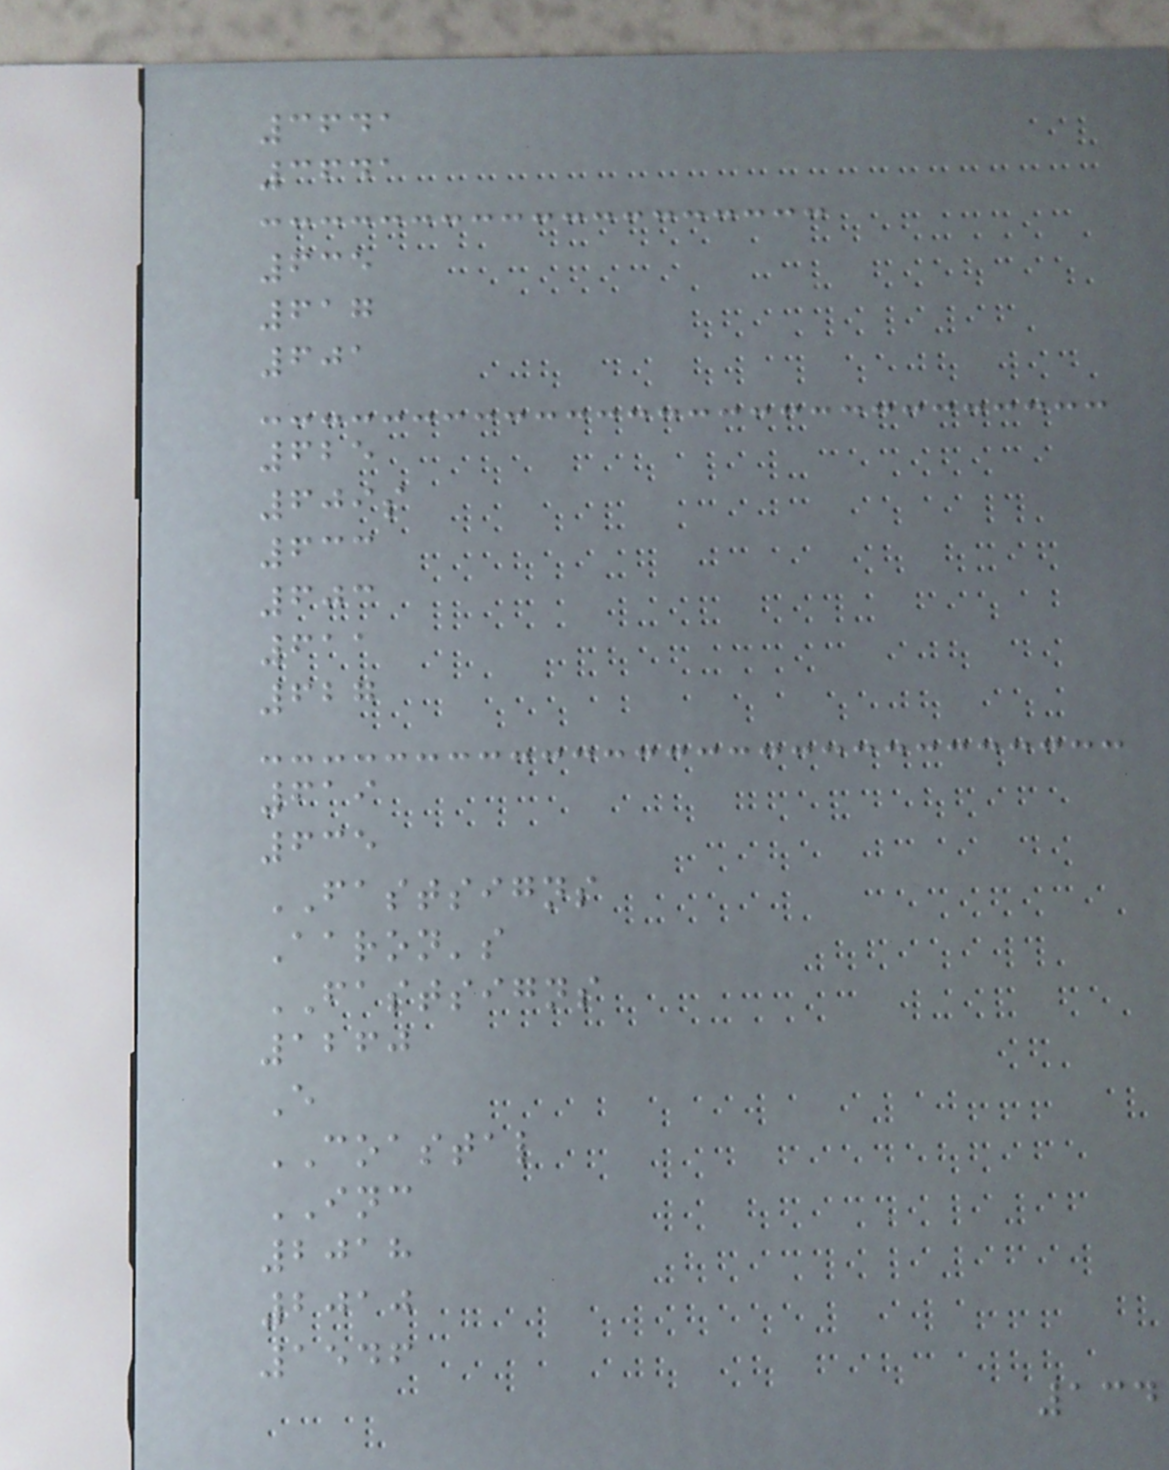3641
3641
635
617
601
625
609s
633
603
611
627
619
635
FASTSIGNS
Aaron's
FASTSIGNS
1260
E
COASTAL
INC
2018
2010
1546
134
